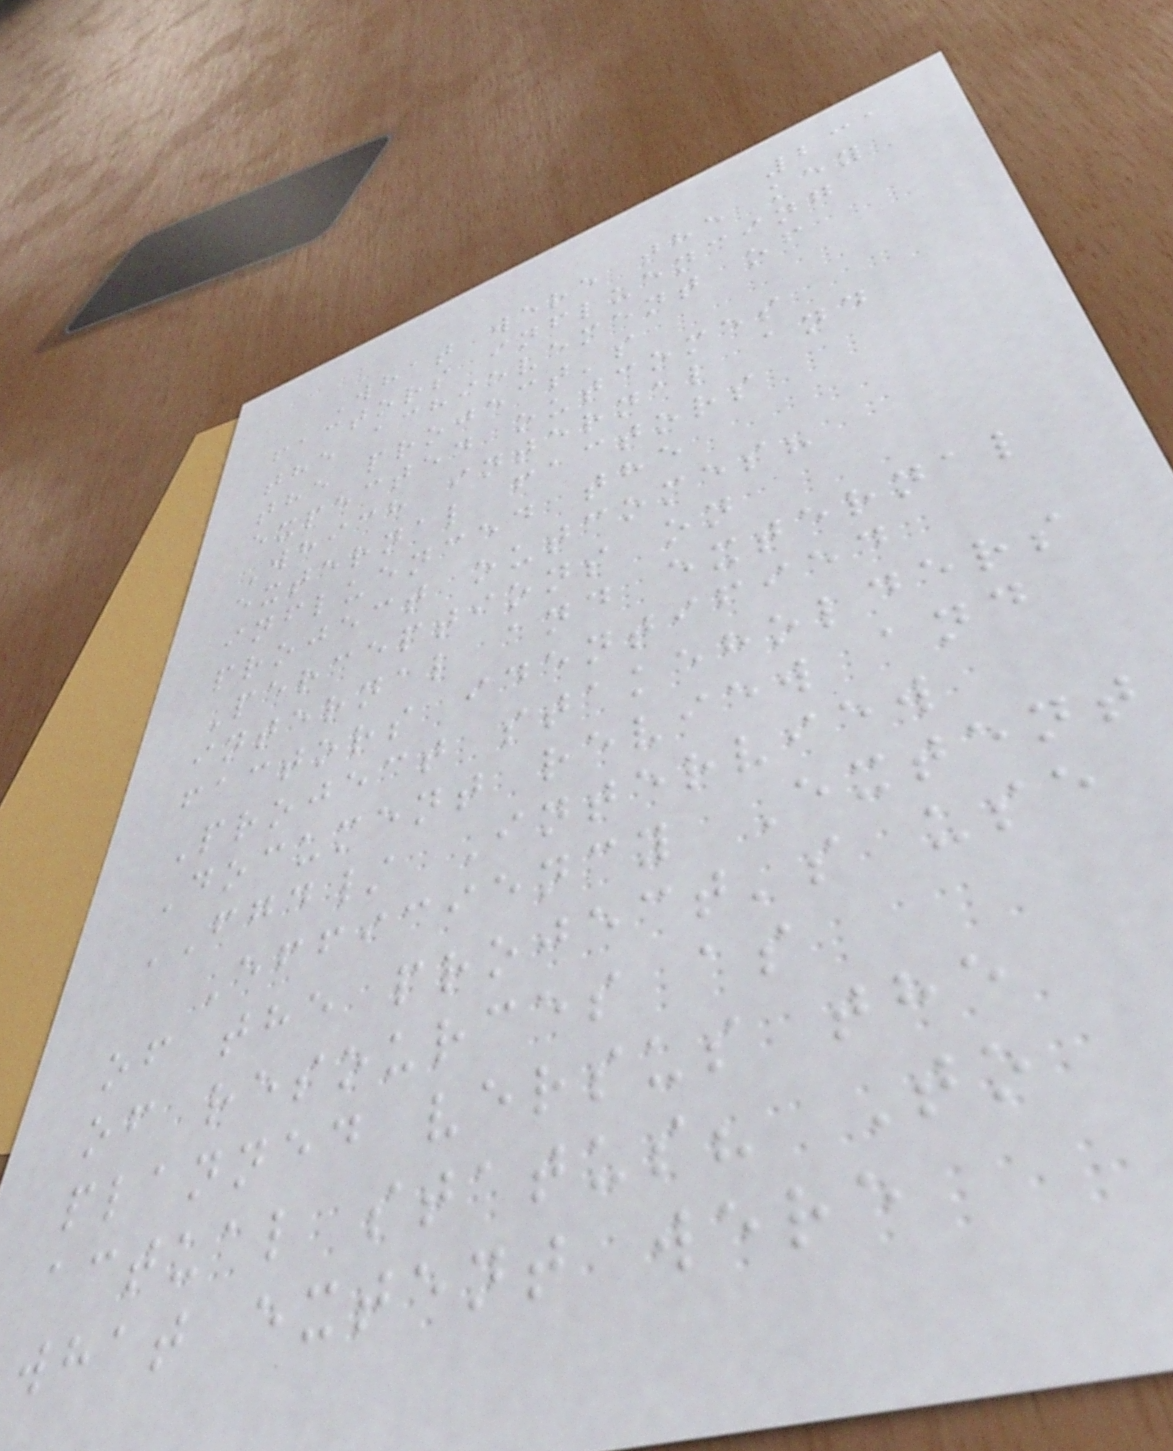231
What were the key
factors influencing
the achievement of
the project's
expected outcomes
Which internal and
external factors
influenced the
project outcomes?
Perceptions on
internal and external
factors identified
Project stakeholders
Document review and
FGD/ Interview
Efficiency Extent
of the project's use
of resources as
planned versus the
actual status? To
what extent were
